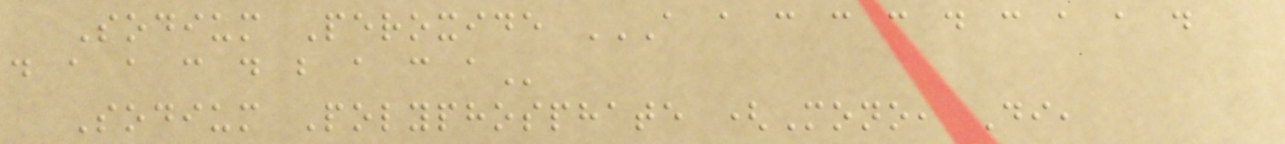Sodium Peroxide A A C C C D C A A D
D A A C D B A C A
Sodium Polyphosphate (Mono, Di,
